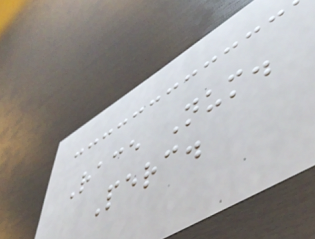Race Num.
Perc.
